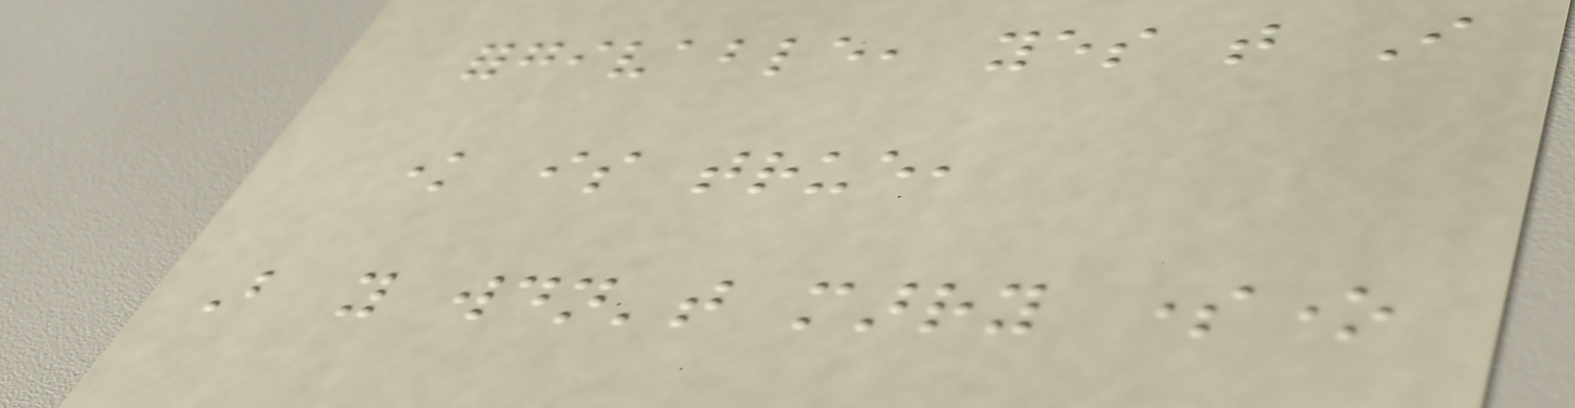forgivable, yes that I
know is true,
But you wouldn't marry someone
